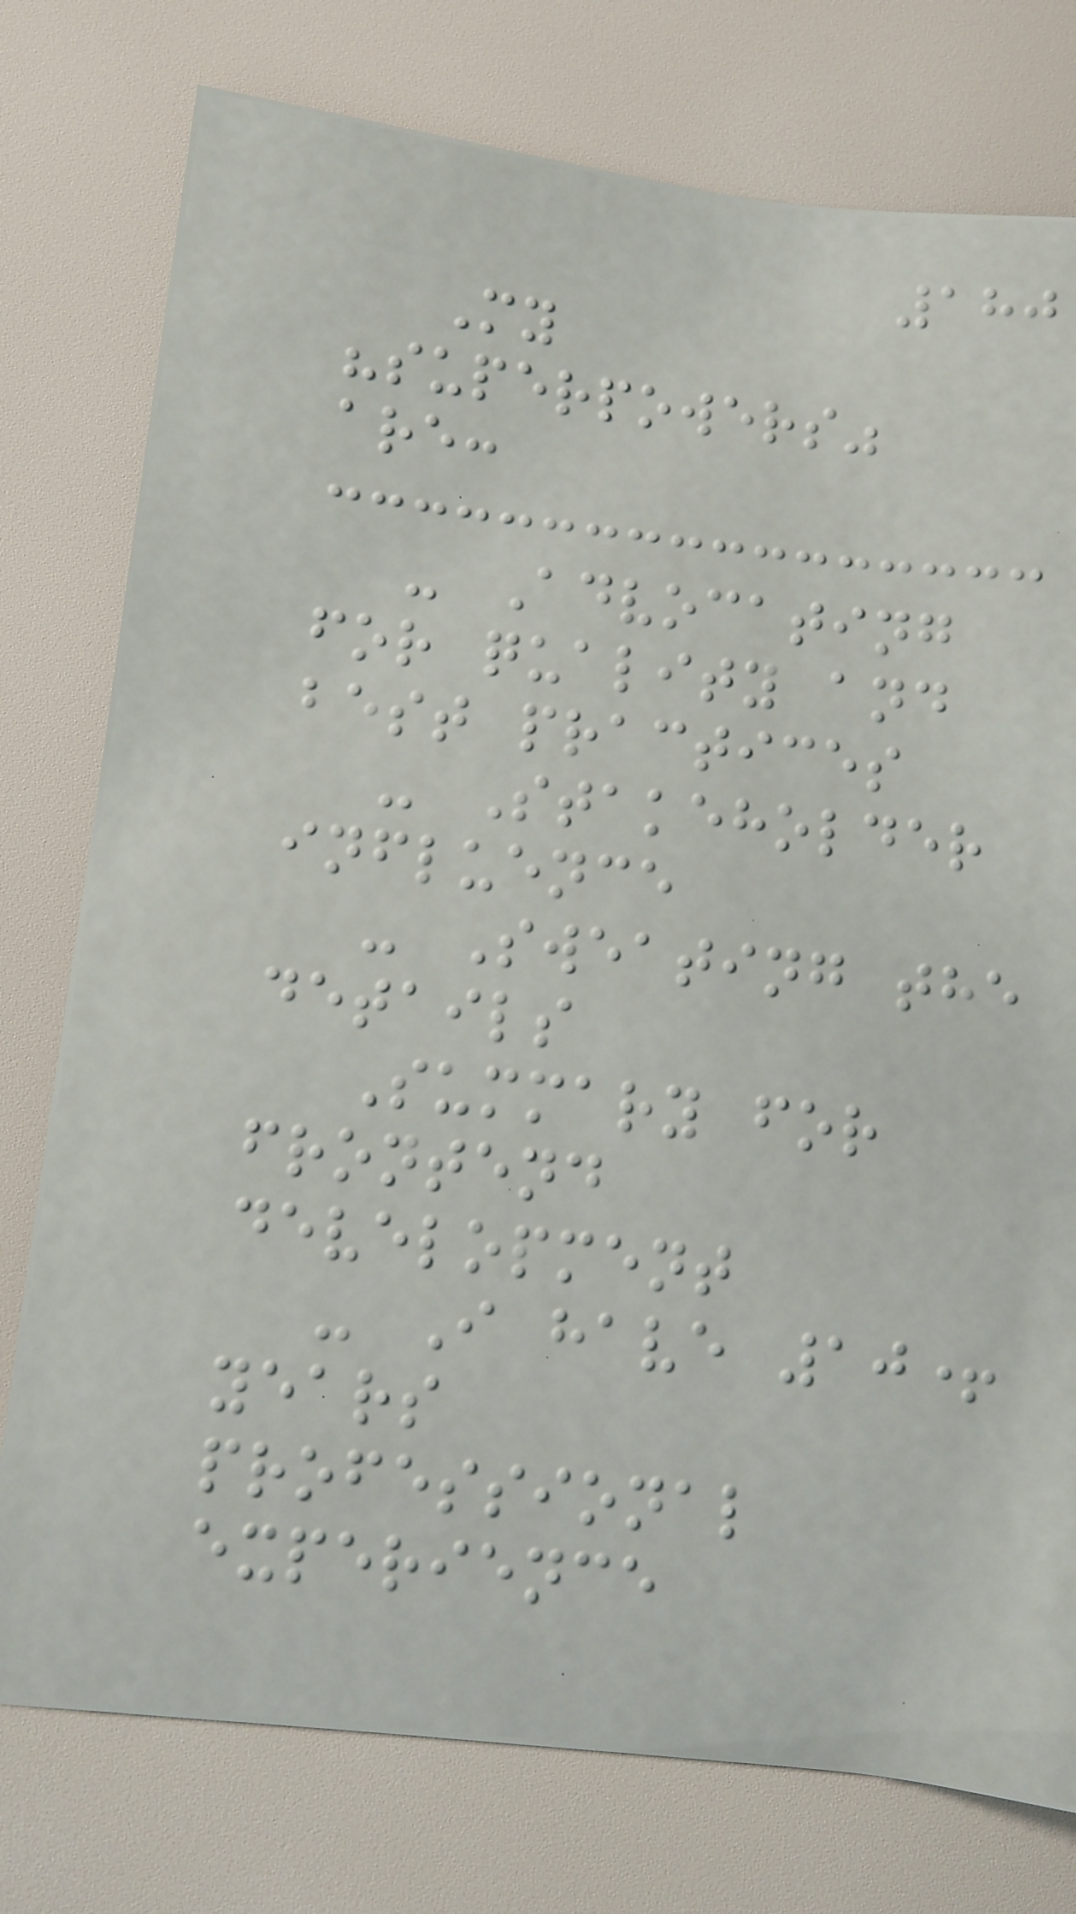180
My
"superpowers"
are:
- Advocating
for quality and
best practices
- Stakeholder
influence
- Sweating the
details
Summary for
frontend
development
- I have 10+
years
professional
experience
